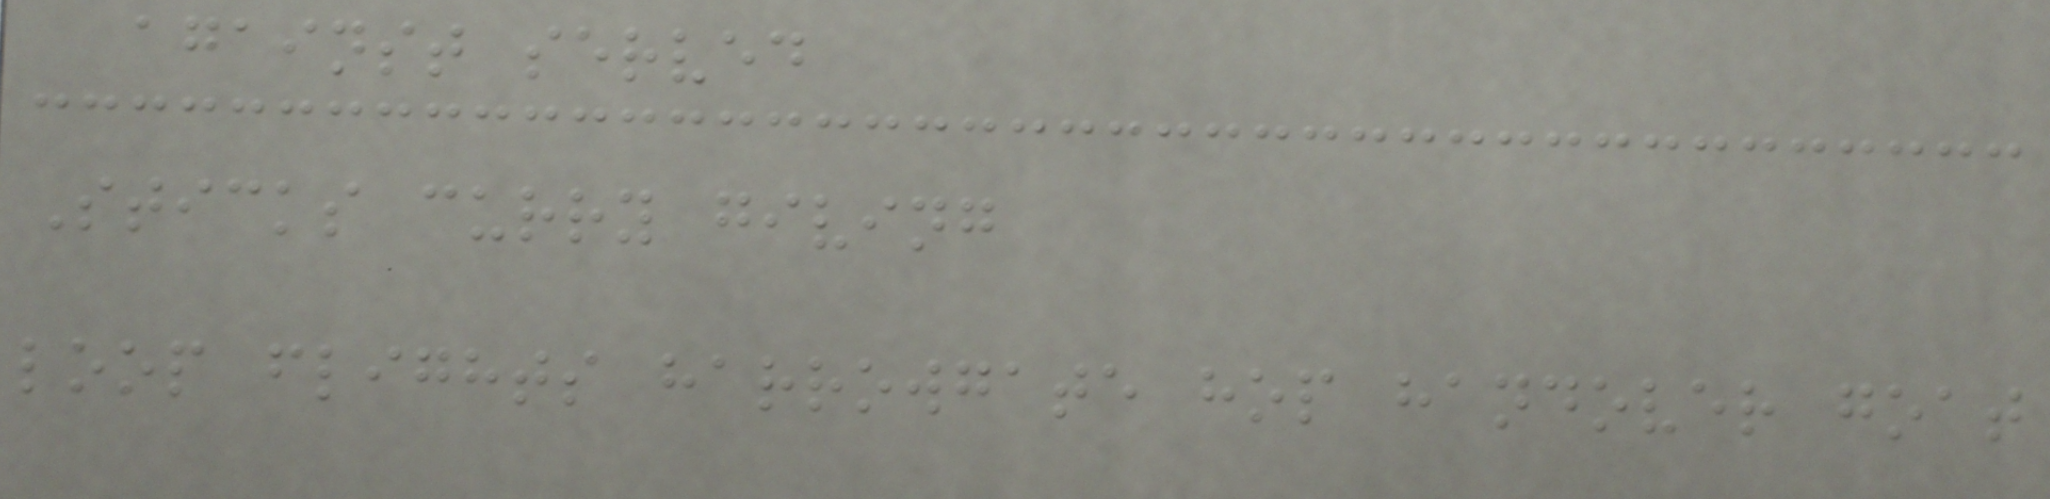against served
Sticks curry giving
loop flights harrowgate hop handover goat
